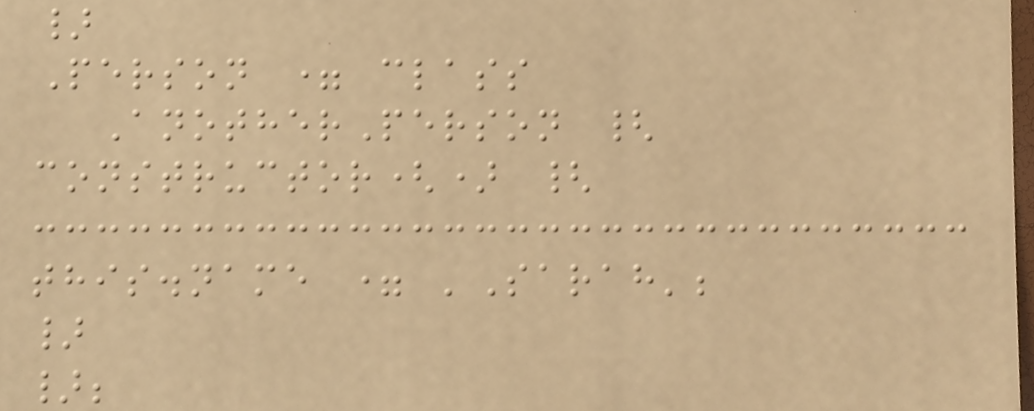}
Person = class
AnotherPerson {
constructor() {
this.name = 'Sarah';
}
};
